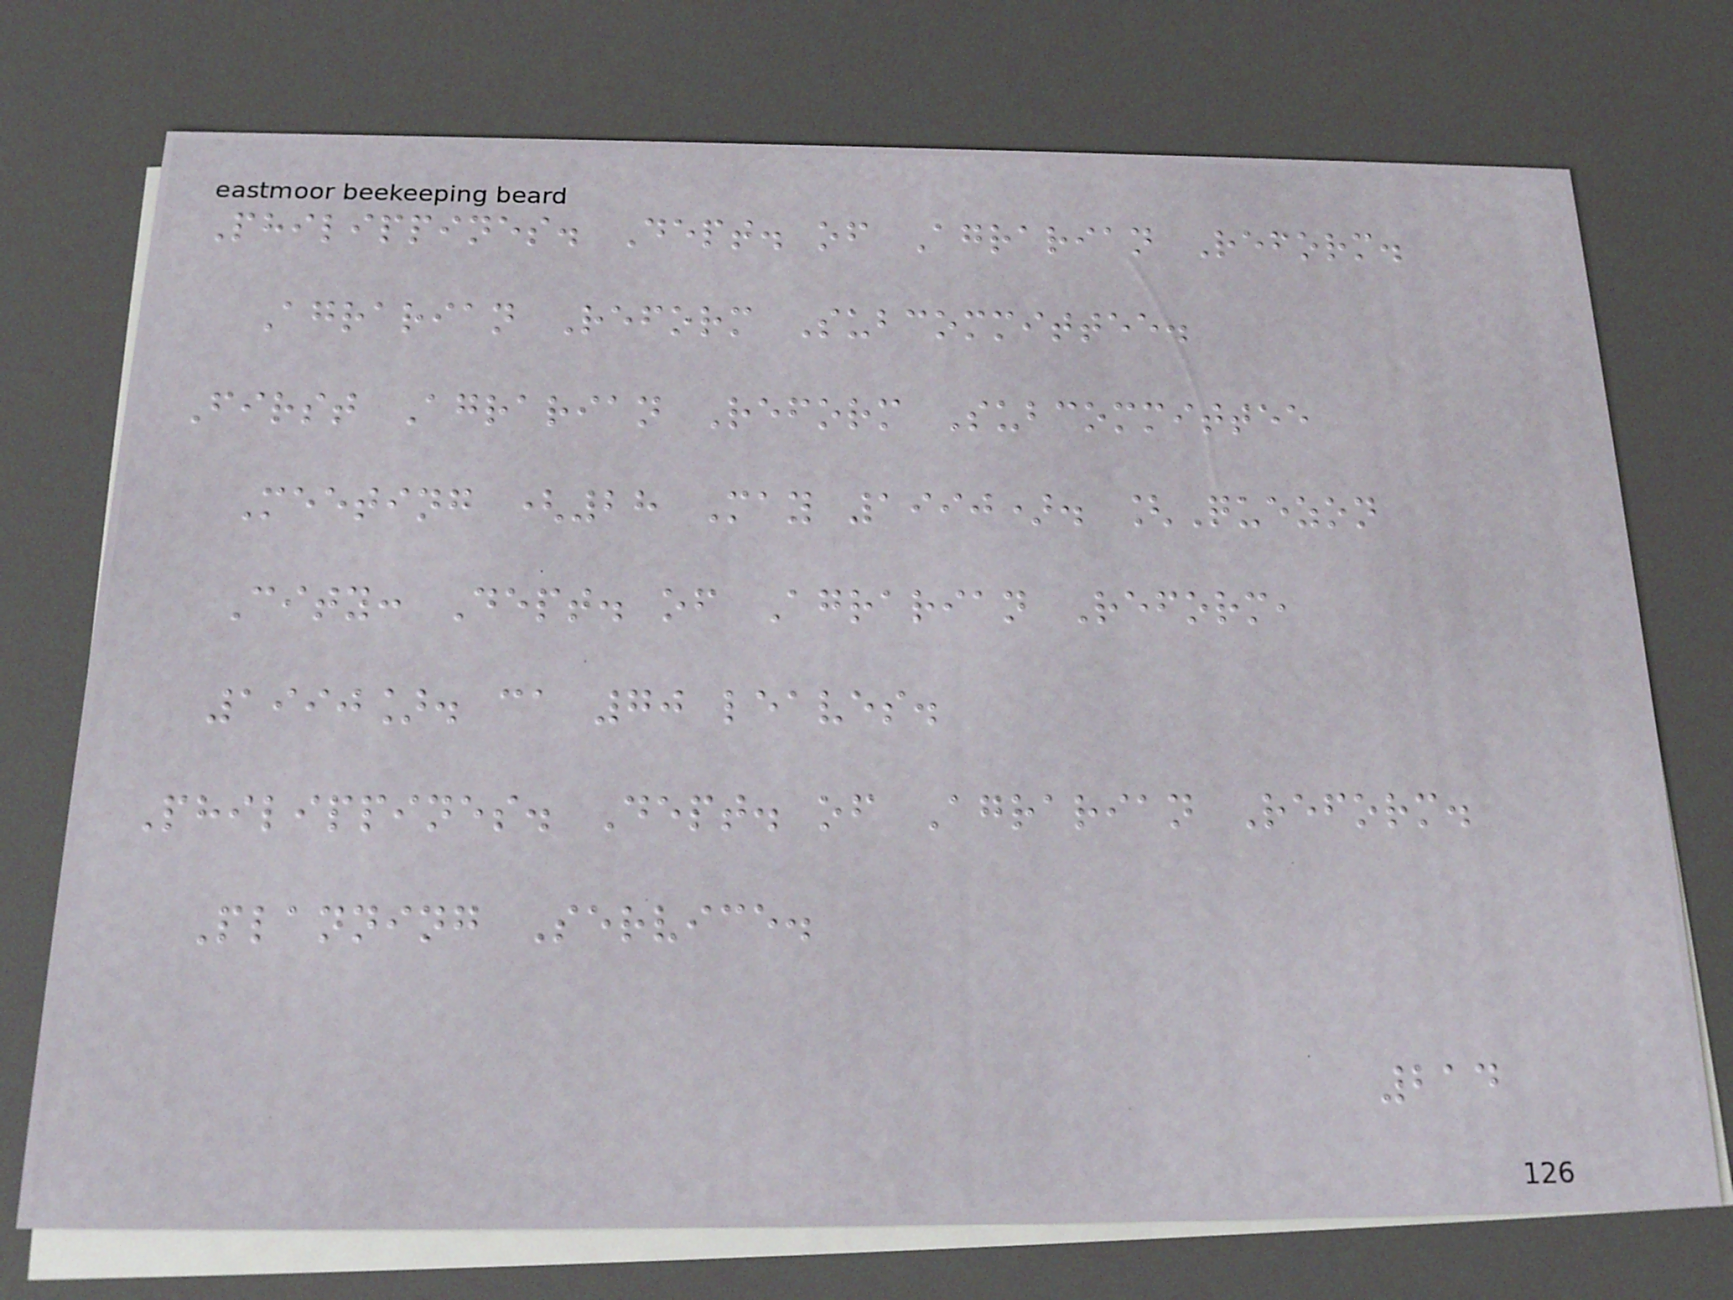Philippines. Dept. of Agrarian Reform.
Agrarian Reform Subcommittee.
First Agrarian Reform Subcommittee
Meeting (28 May 1990). [Quezon
City: Dept. of Agrarian Reform,
1990]. ca 70 leaves.
Philippines. Dept. of Agrarian Reform.
Planning Service.
214
